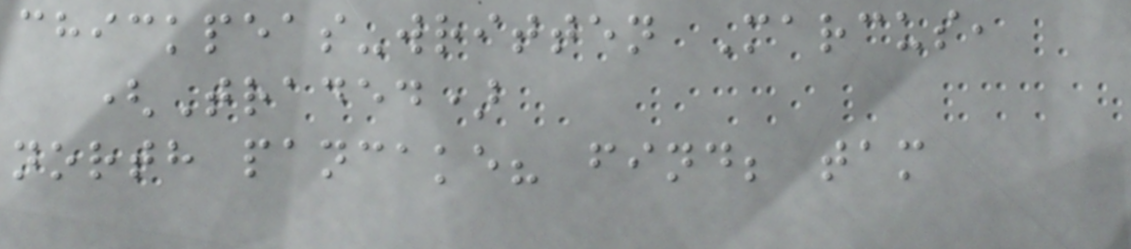chickpeas-written Marcus,
(Traded)
north pancake? find; tam
